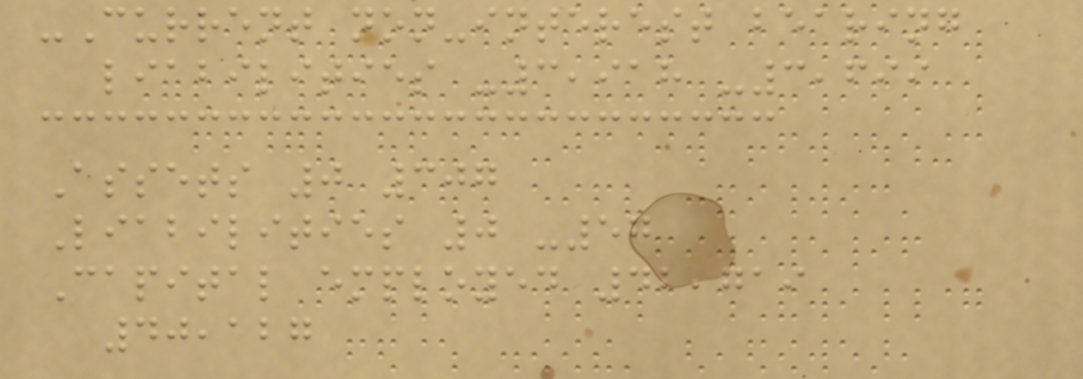-Current non-interest bearing
liabilities -3,918 -3,699
Assets 0 307
Liabilities 0 -57
Capital employed 42,719
40,127
